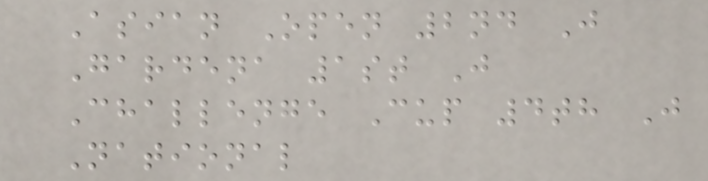Asian Open 2nd J
Gardena 1st J
Challenge Cup 4th J
National
